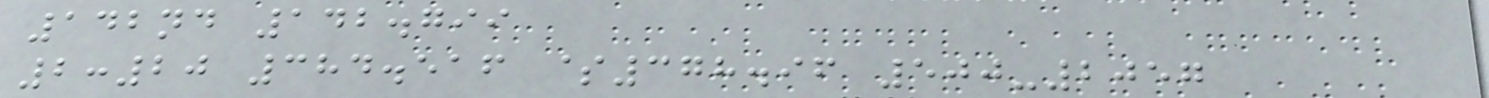142nd 142.799
2:20 384.516 $378.96 500-2057
